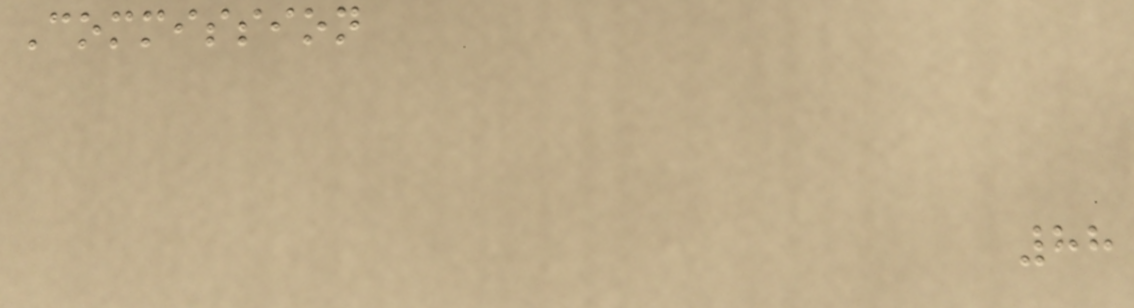Commission
88
